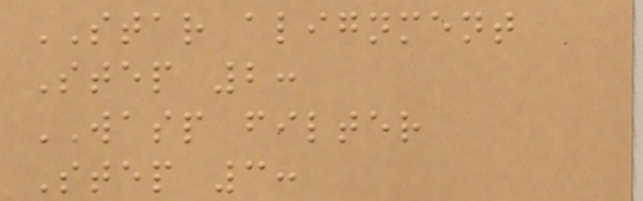STAR alignment
Step 2:
WASP filter
Step 3:
